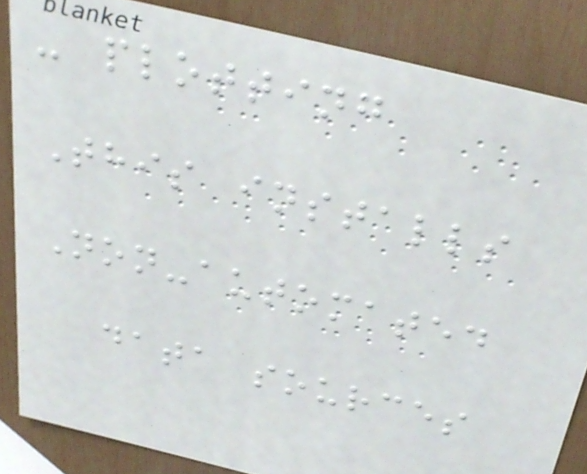- plotting
This installs
Non-automated
data sources
